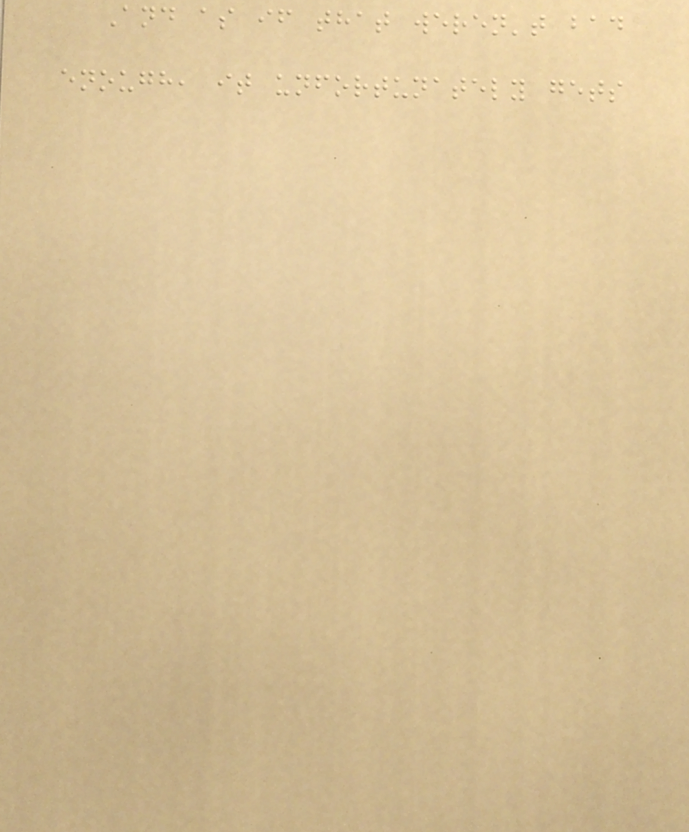And as if that weren't bad
enough, it unfortunately gets
